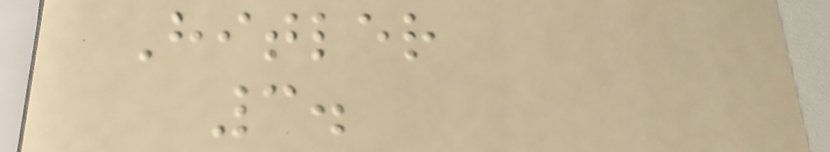Hitler
3.
